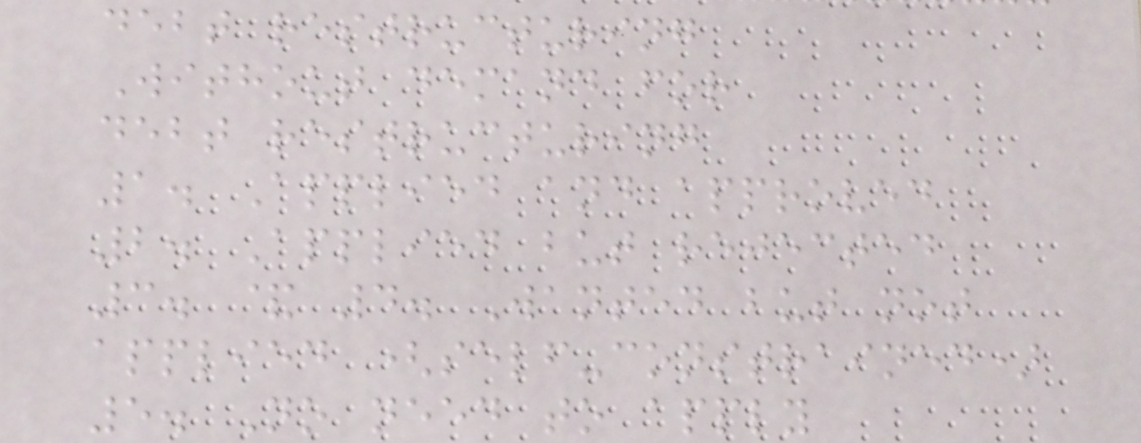debt restructuring
Without demand for
debt restructuring
1. Applied and approved
2. Applied but rejected
3. & 4. Wanted but not
applied (self-constrained)
5. No need to apply
